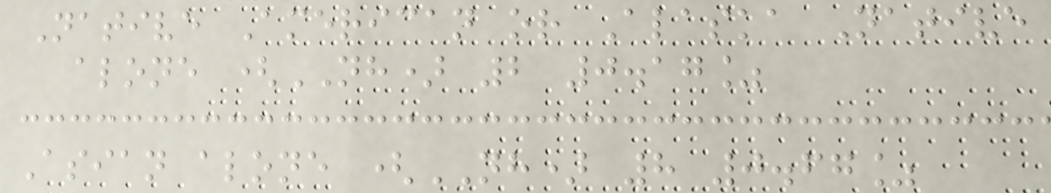Native American or Alaska Native
alone (NH) 2 0.17%
Asian alone (NH) 8 0.67%
